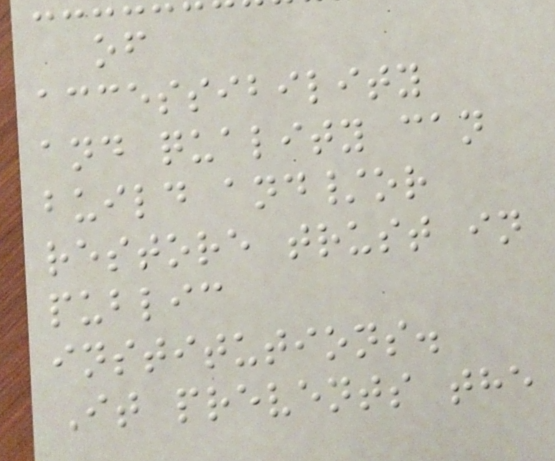of
accessibility
and quality can
build and/or
restore trust in
public
institutions.
It prevents the
